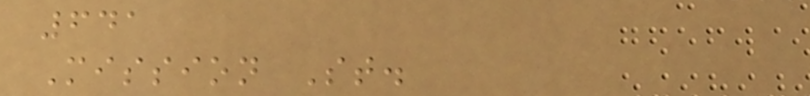641
Mission St.
